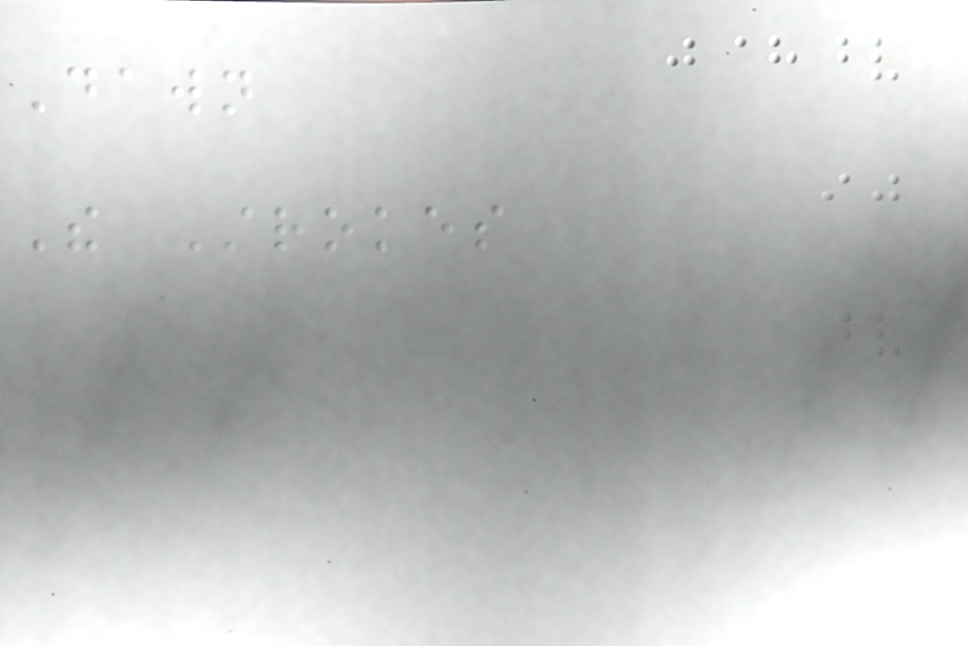Dawn
The Strokes
